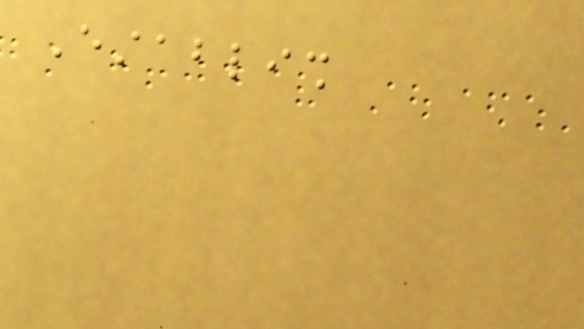Establish
